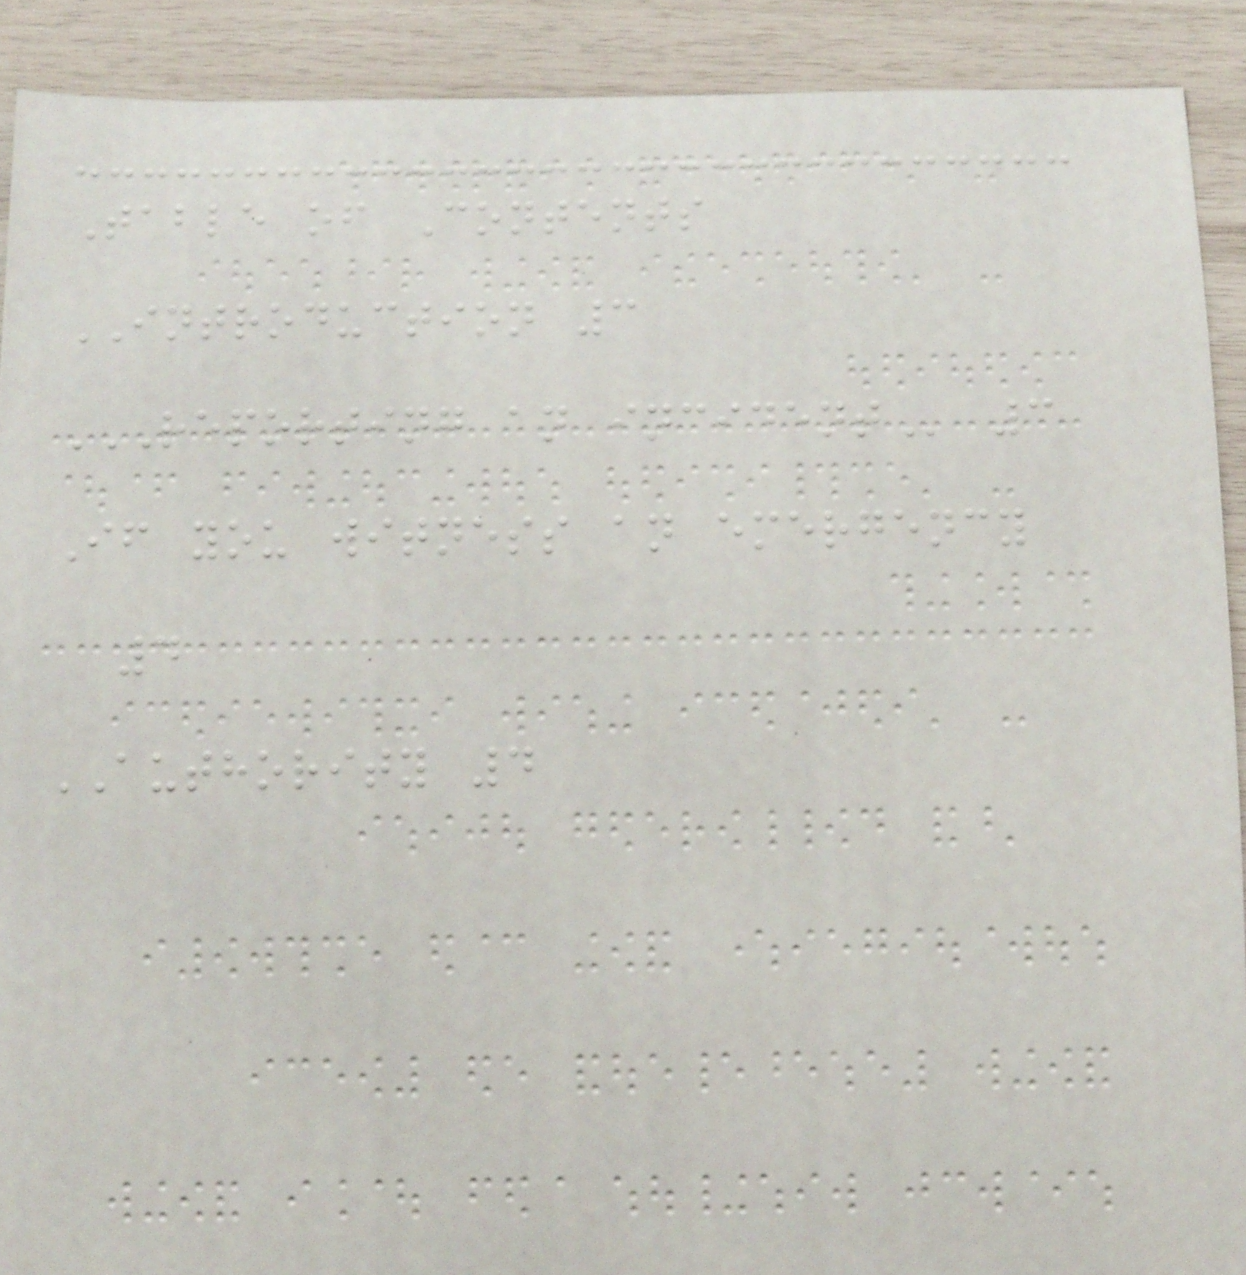Table of Contents
INTRODUCTION 3
REPORTING AN INCIDENT 3
If you witness an emergency
4
AUTHORITY 4
